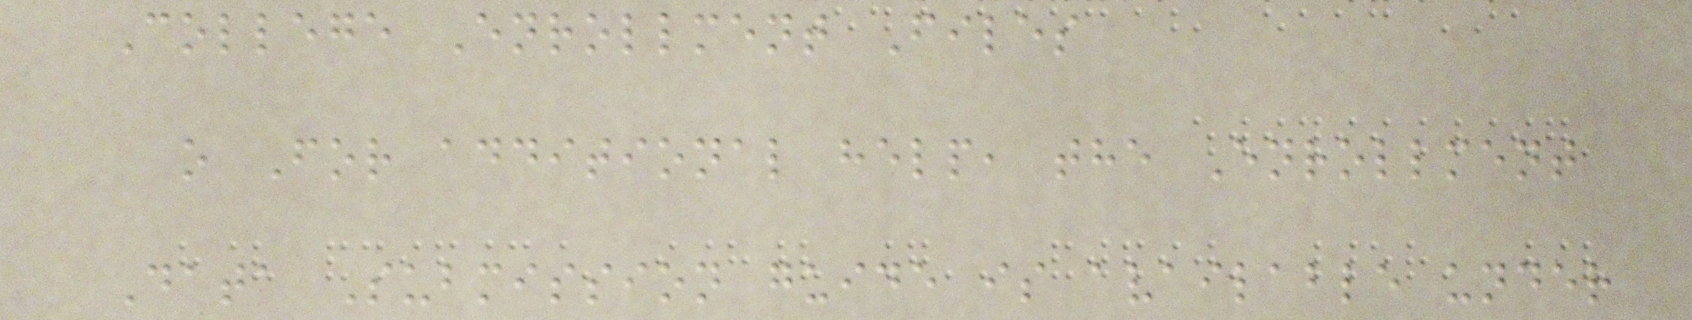College Enrollment Files
o For additional help, the Enrollment
Data Submission guide is available under
